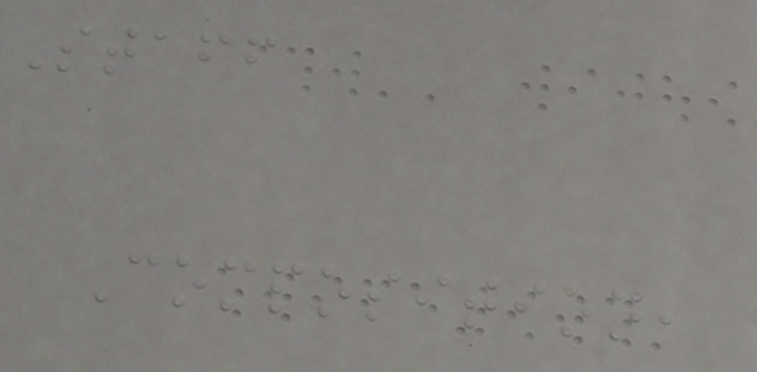Staff
Composition,
